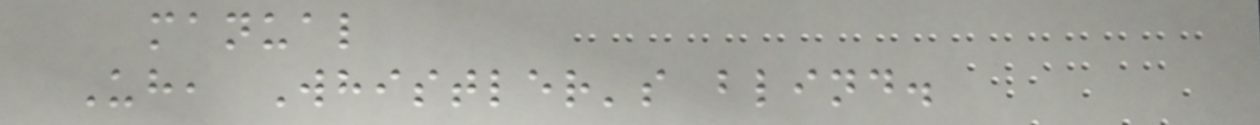manual
Uh, Whistler's blind.
